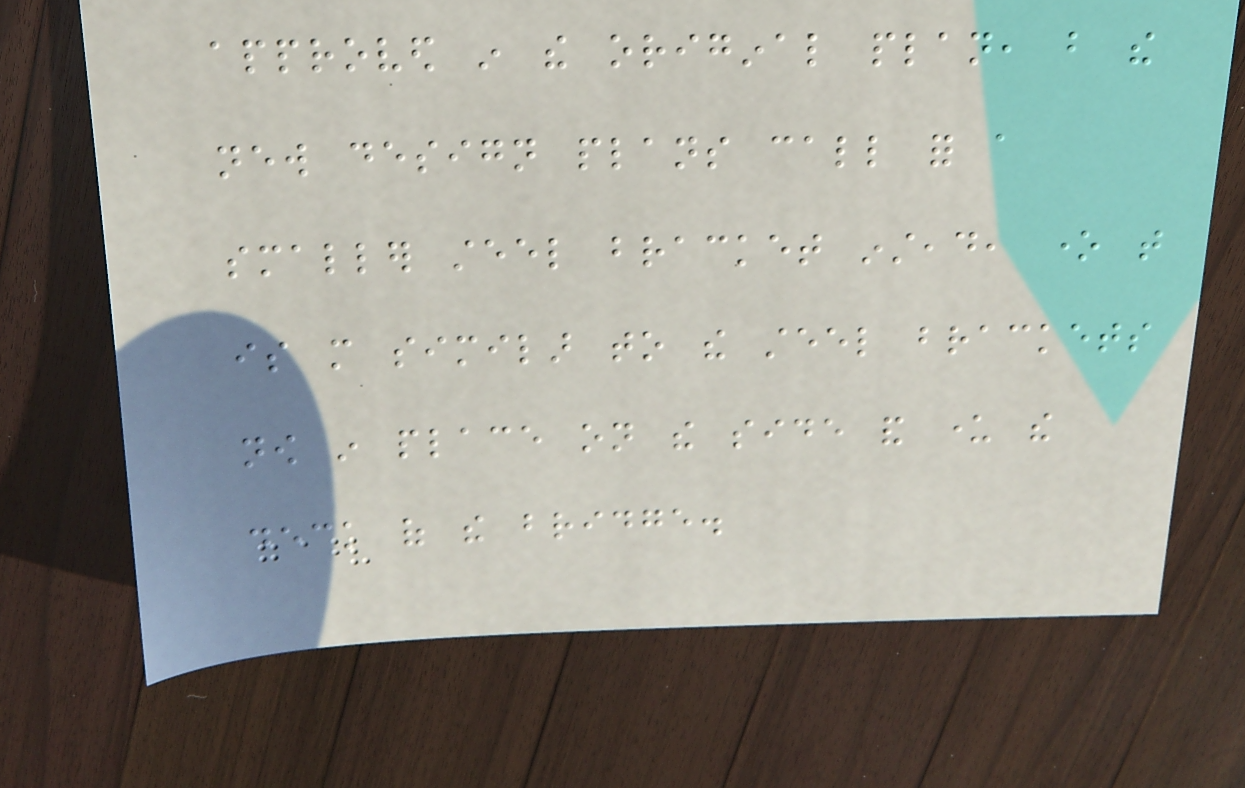approved in the original plan, but the
new design plans call for a
smaller steel bracket instead, one that
is more similar to the steel brackets
now in place on the side and under the
deck of the bridge.
